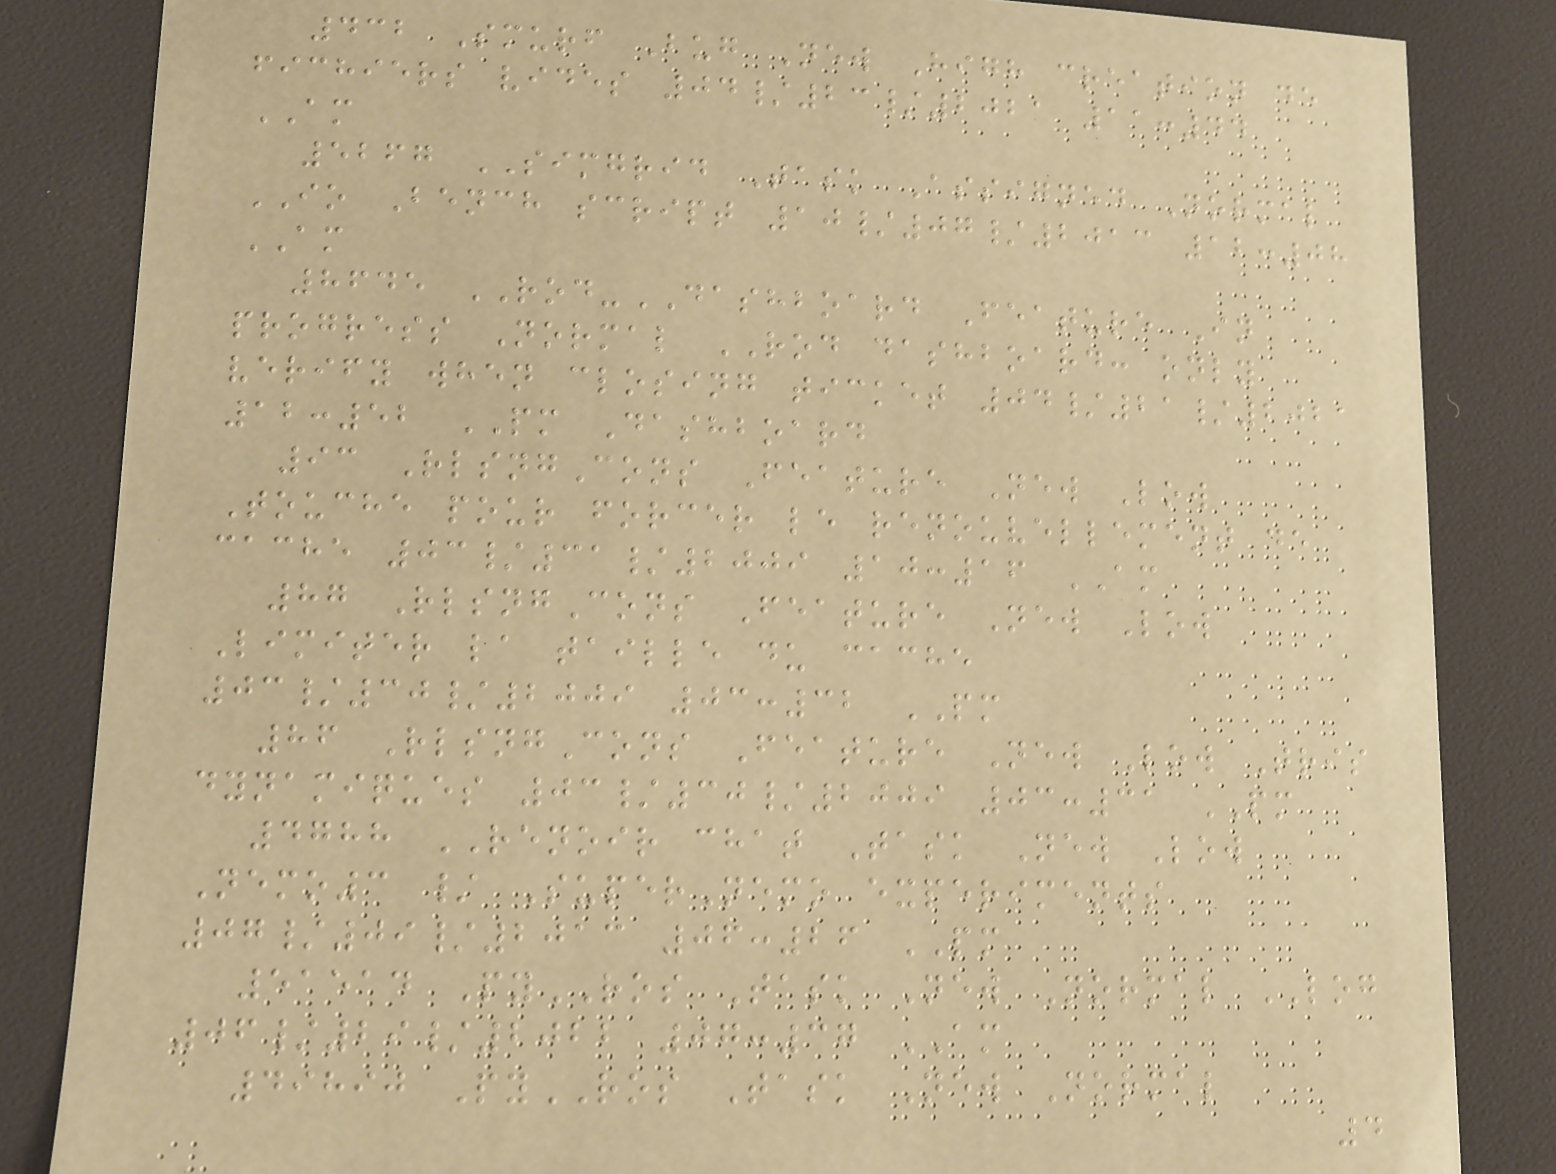432 Smurf Bug New High creation de
fichiers vides 04/23/2021 11:44
AM
5267 SIMGRID Task Assigned Normal
IO Bench script 10/07/2013 12:08
AM
8645 ROD-DASHBOARD Feature In
progress Normal ROD dashboard: only
verify when closing ticket 04/21/2021
12:52 PM Dashboard
93 RlsngCons Feature New Low
Touche pour forcer le renouvellement de
cache 03/31/2009 10:16 AM
87 RlsngCons Feature New Low
Limiter la taille du cache
03/30/2009 03:32 PM
86 RlsngCons Feature New Low Tris
dynamiques 03/30/2009 03:31 PM
4788 RENOIR chat Task New Low
Nemo3 / SuperNemo experiments
07/09/2013 06:26 PM
51514 PyROS Task New Normal LOG
06/29/2022 07:37 AM
49890 PyROS Task New Normal
4
